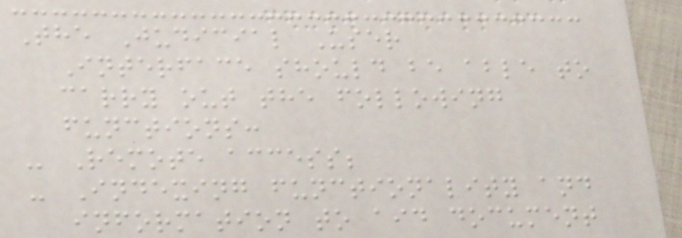The Judicial User
Interface should be able to
carry out the following
functions:
- Remote access;
- Indexing functionality and
information to aid document
